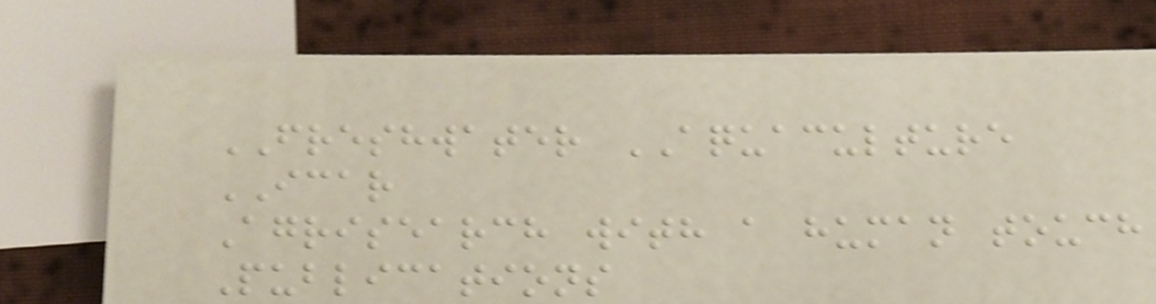FRESHWATER AQUACULTURE
ICAR
Agrisearch with a human touch
Publications
